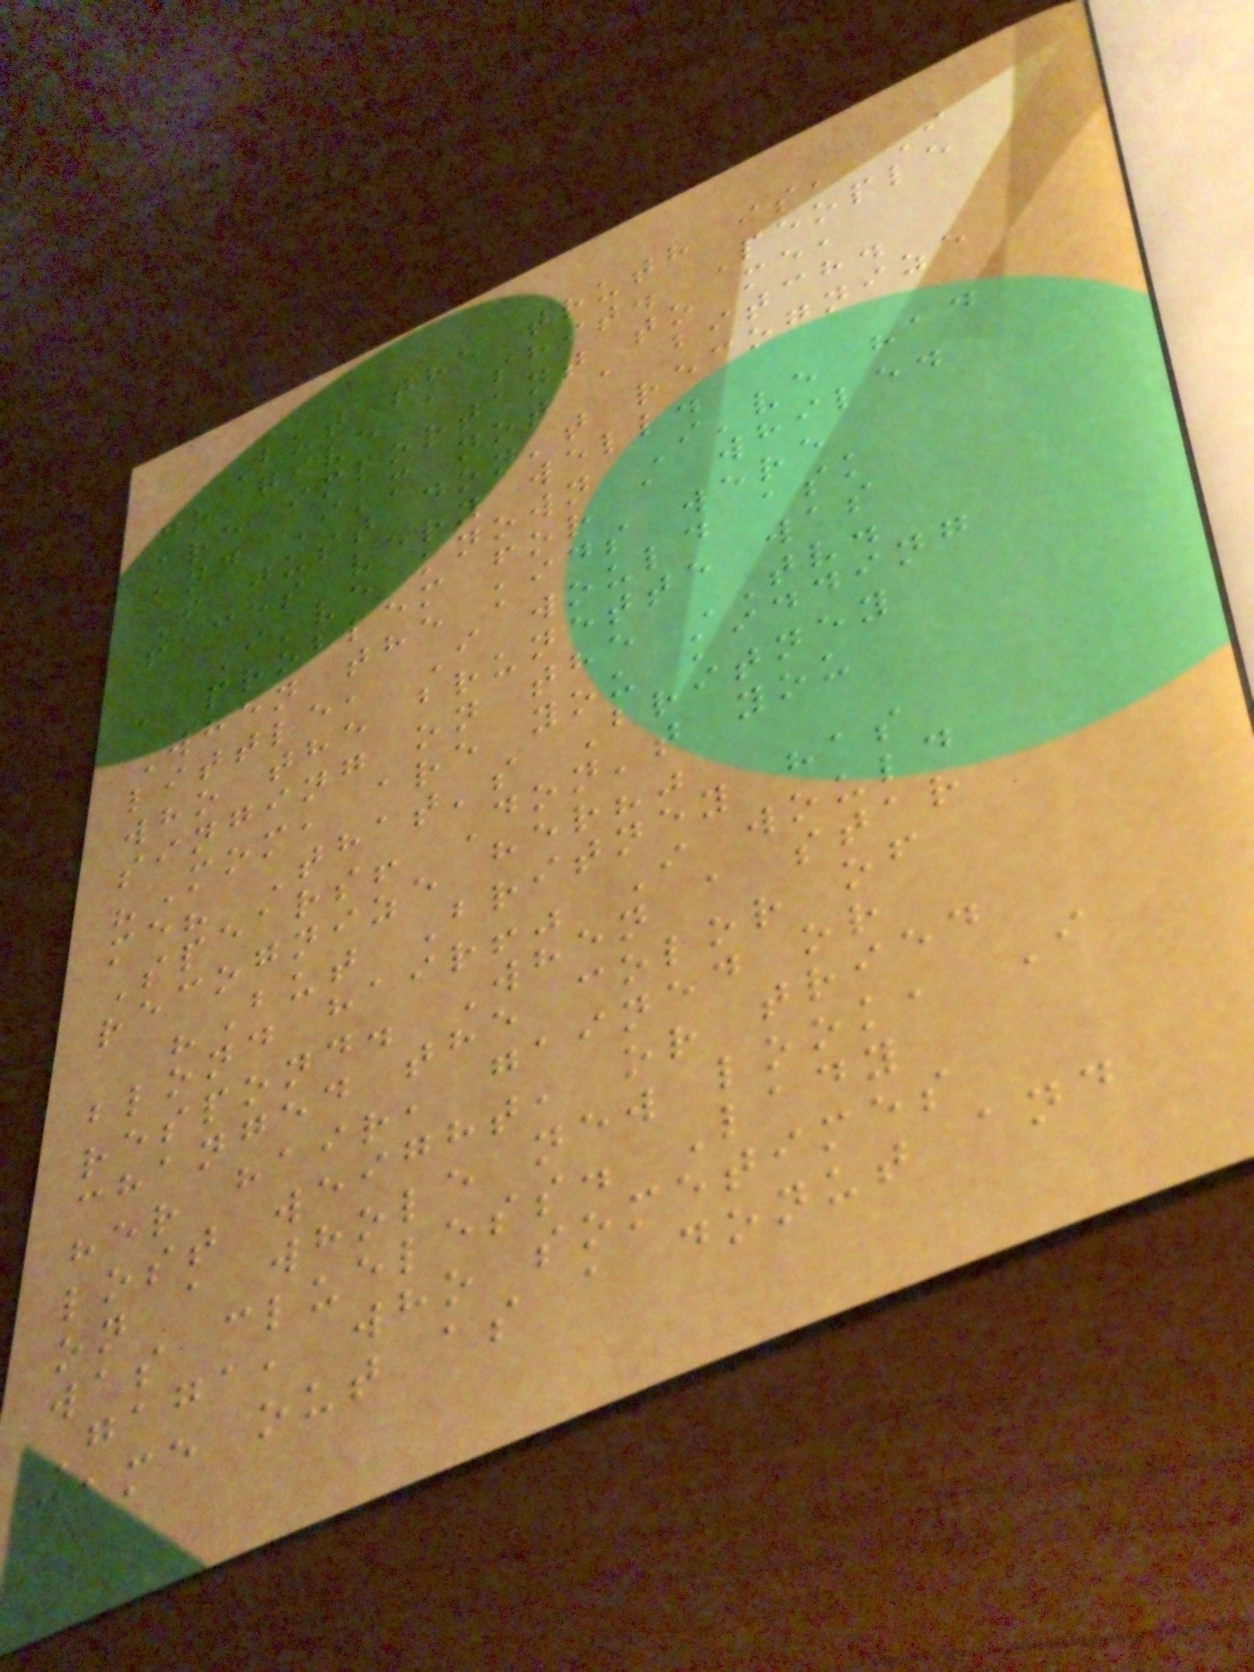But the truth is, I
do give a shit. People
are important to me,
and I'm not a bitch.
I just don't recognize
faces very well.
I've known I've had
a problem for a while.
When the kids were
little, I would ask
who the brunette was
singing on the TV.
"Mom, are you kidding
me? That's Britney
Spears! Don't you
recognize her?"
"But Britney has
blond hair!" I would
respond. When a star
changed the color of
her hair, gained or
lost weight, or tried
on a whole new look, I
was clueless. Lady
Gaga, who sometimes
came out as a donut and
